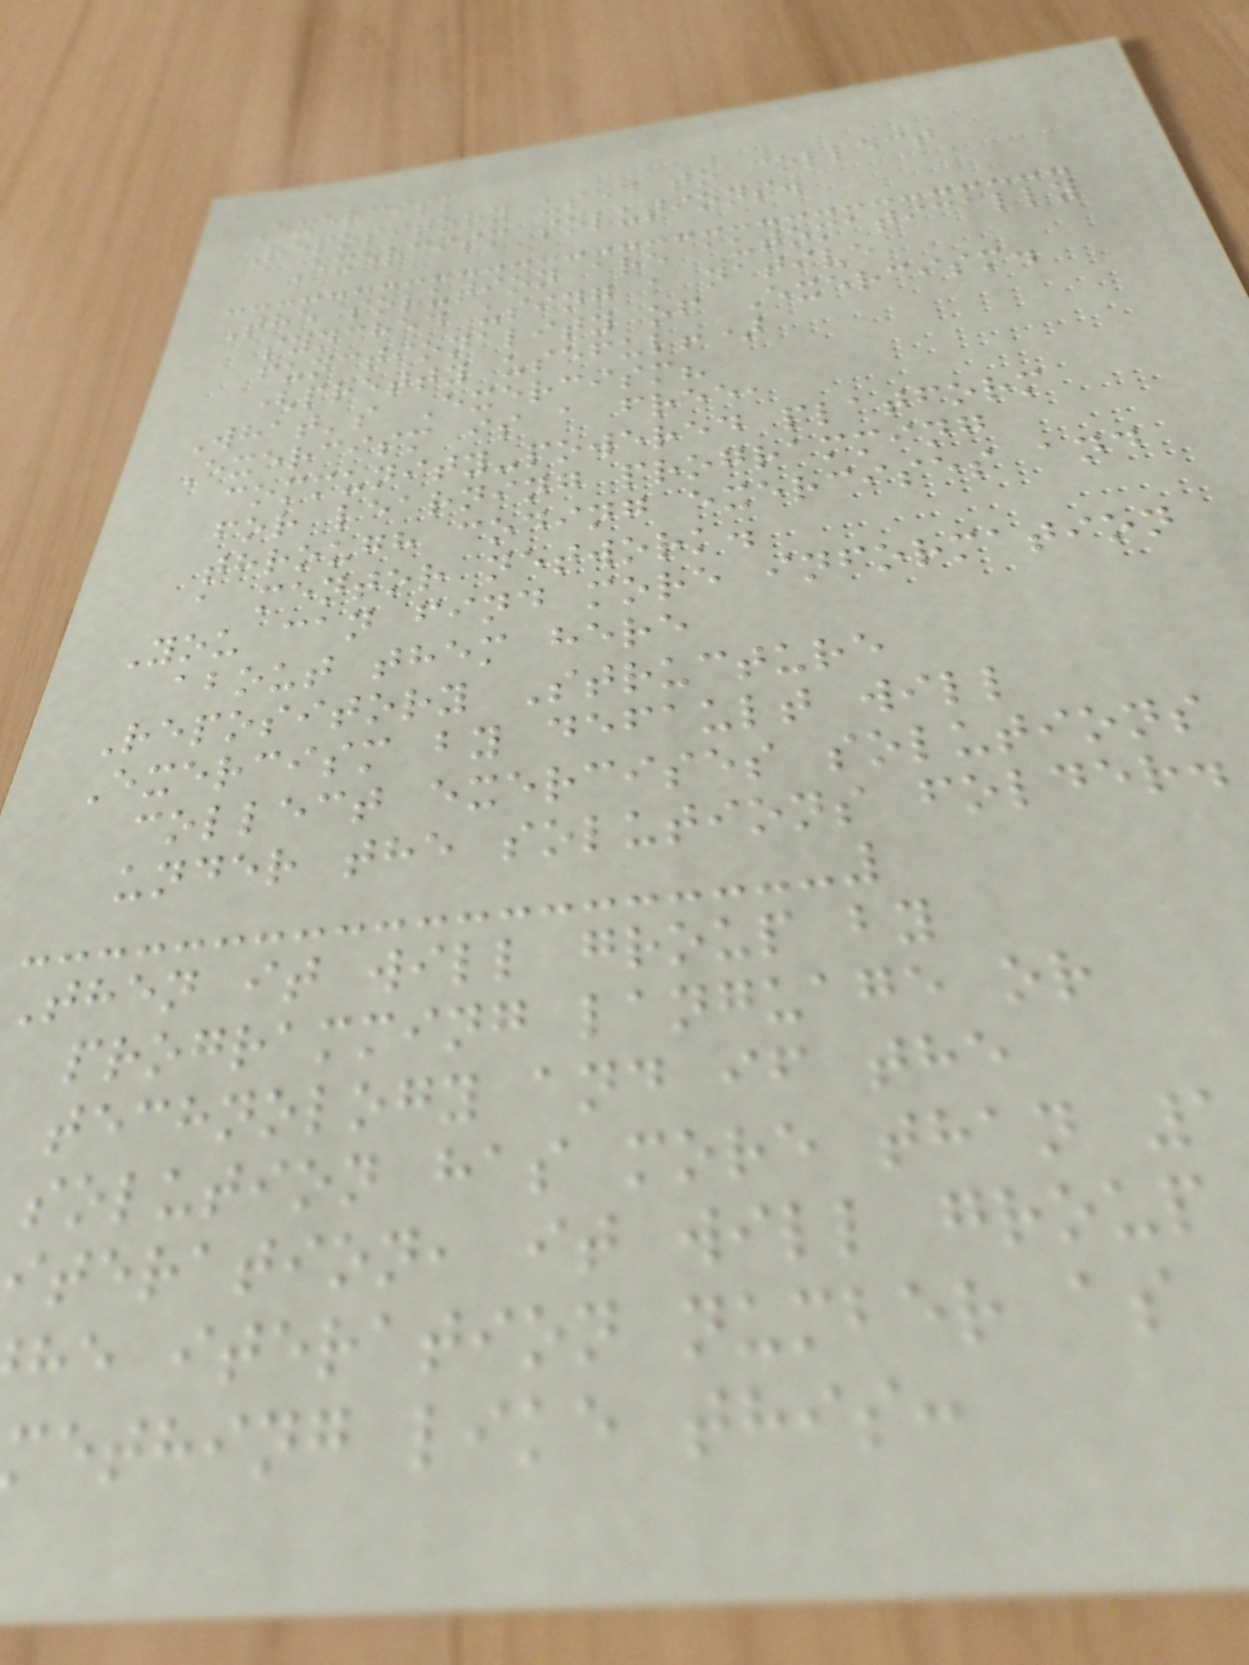Exercism
Repository used to collect
Exercism solutions.
The solution are automatically
synched using a native
functionality of Exercism.
(pretty useful!)
What's Exercism?
Exercism is a free,
community-powered platform
for learning programming
through coding exercises and
a mentor network.
You can find more information
about them here
Repository Structure
Exercism by default will
collect exercises solutions
under the solutions folder.
Then it will group by
programming language or
technology and if the
solution has more than 1
iteration, it will group
he iteration number as
ething like this:
